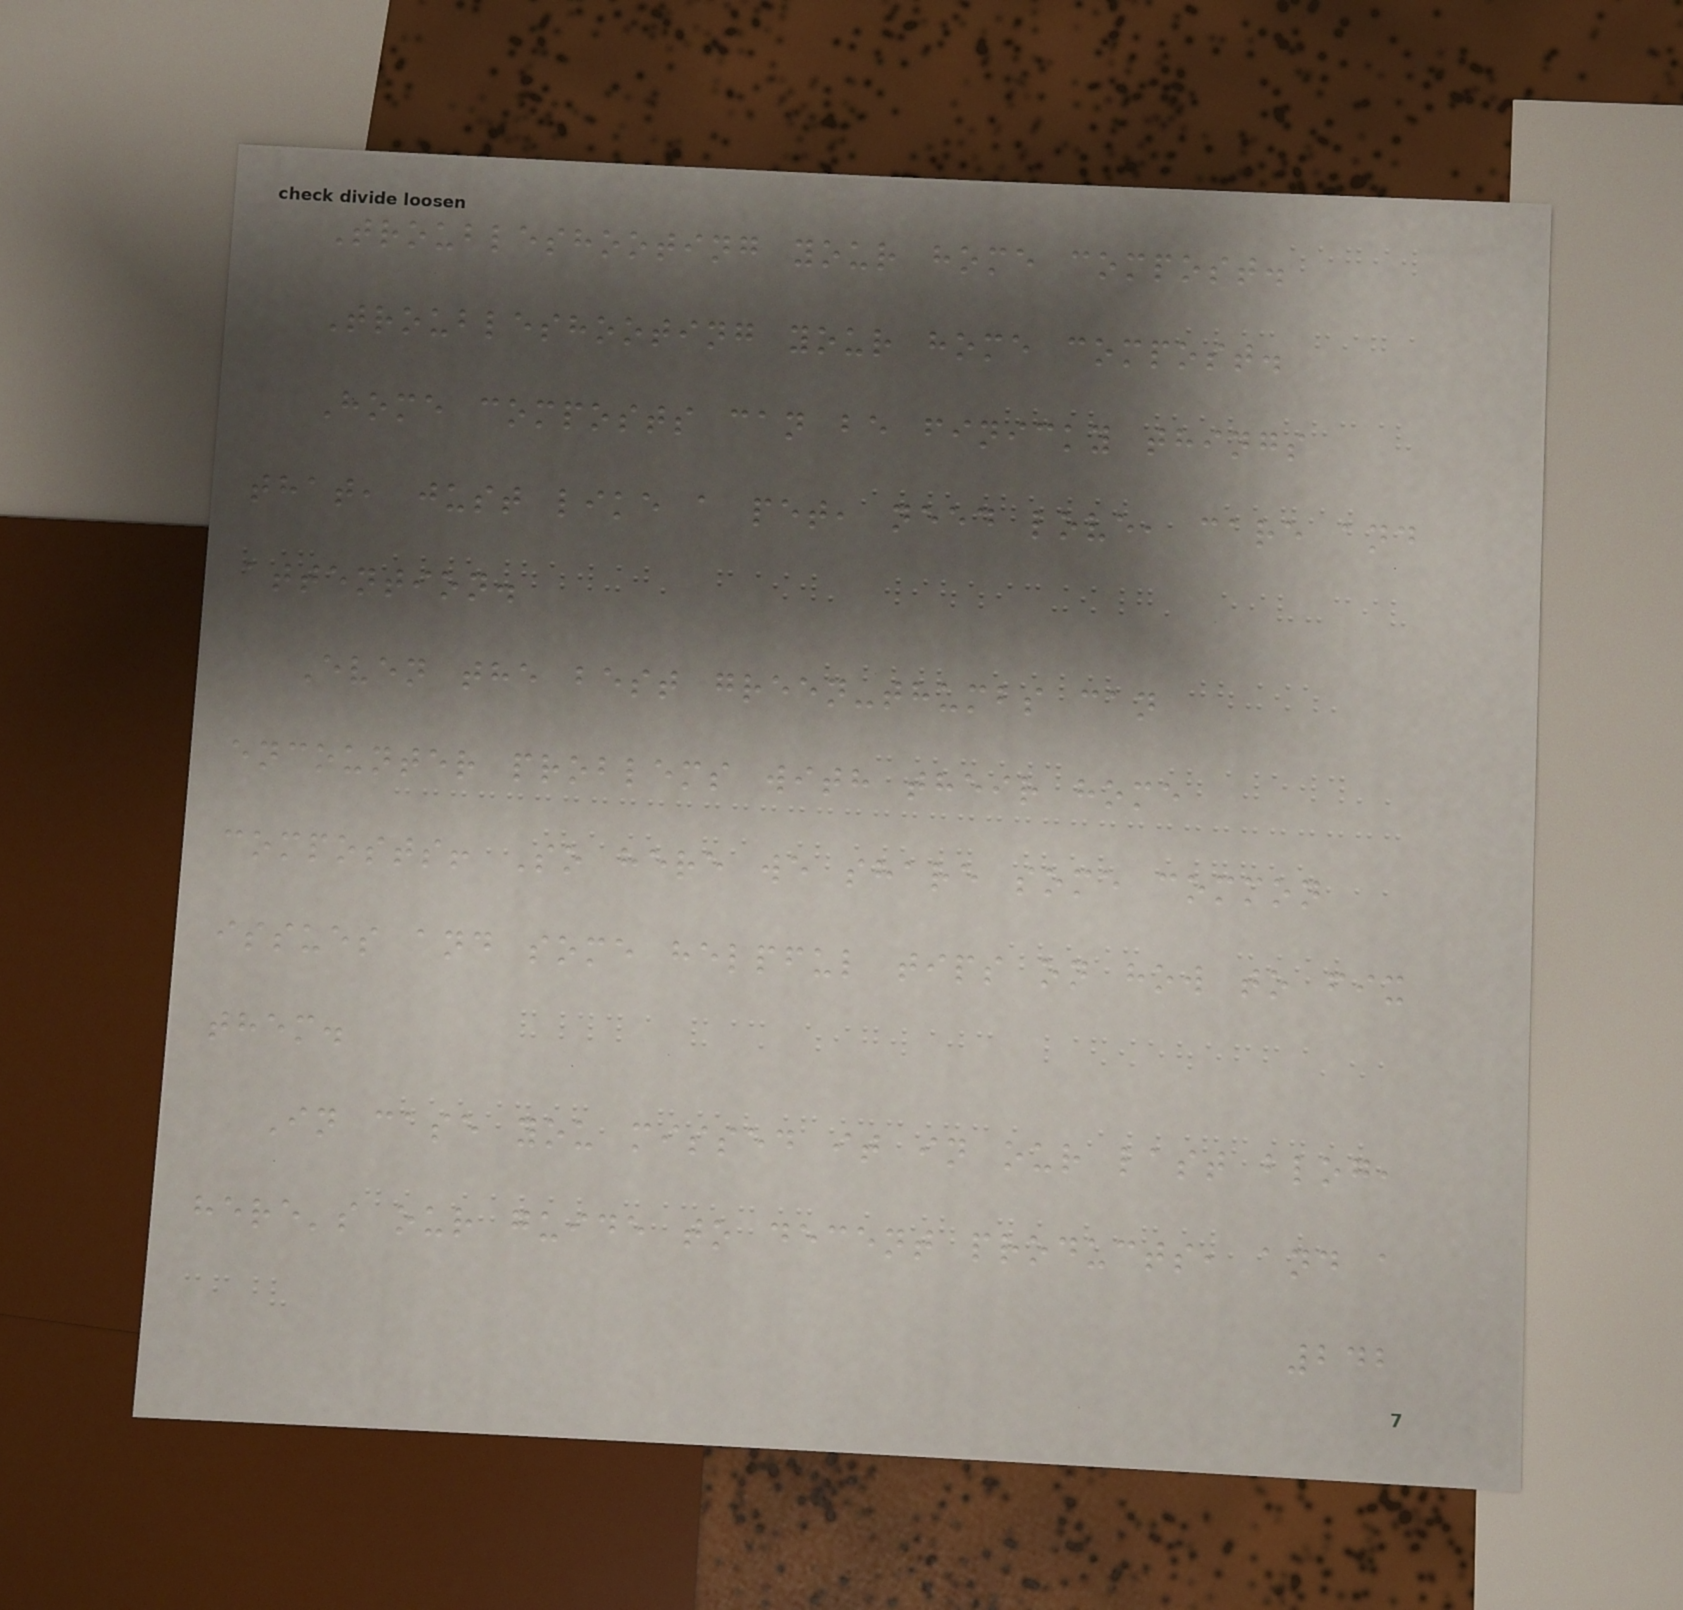Troubleshooting your home compost.
Troubleshooting your home compost.
Home composts can be finicky things
that, just like a pet, need love, care and
attention.
Even the best green-thumbs can
encounter problems with their home
composts! So here we share some common
issues and some helpful tips on how to fix
them.
In case you missed it in our last blog,
here's our guide to decent products, and a
242
